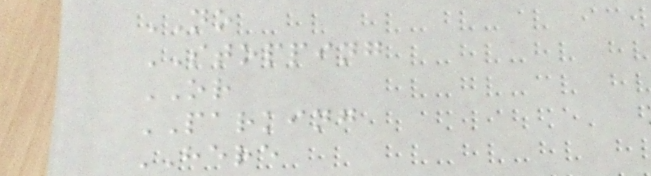NO
STOPPING
OR
PARKING
HERE
